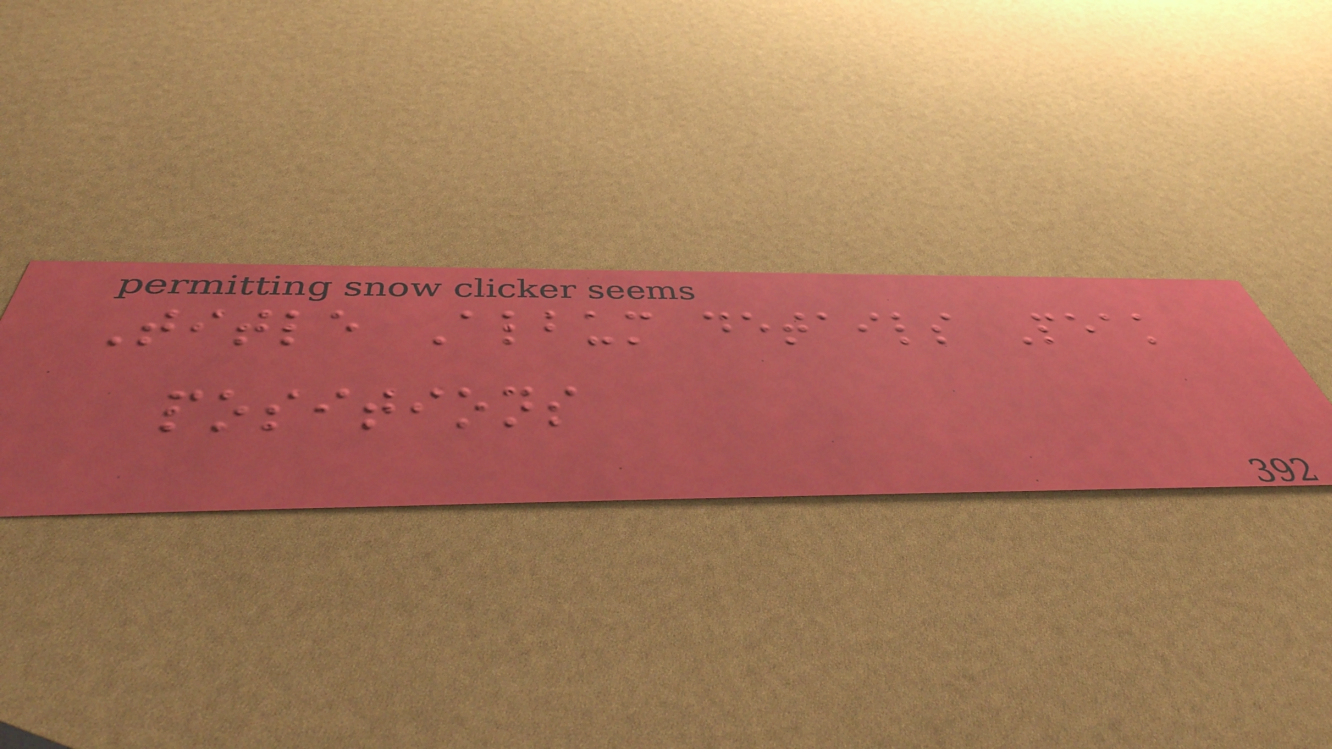Title Album details Peak
positions
